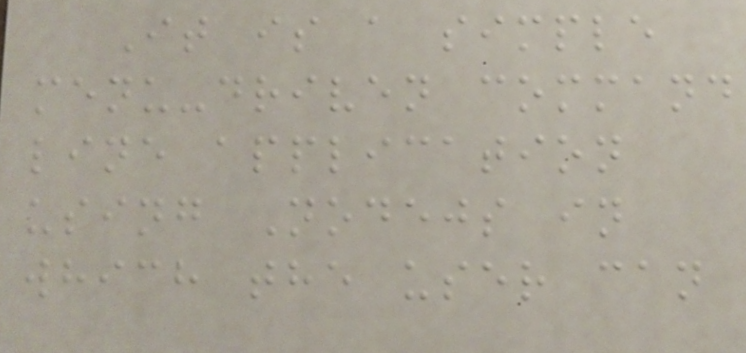It is a simple
menu-driven command
line application
using Nodejs in
which the user can
